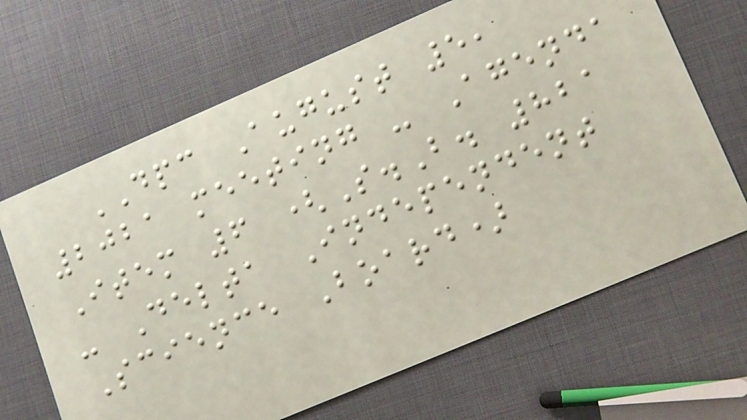DPC August 5,
2021 meeting - Agenda
Item 6 (S.B. 821
- Delta Independent
Science Board)
